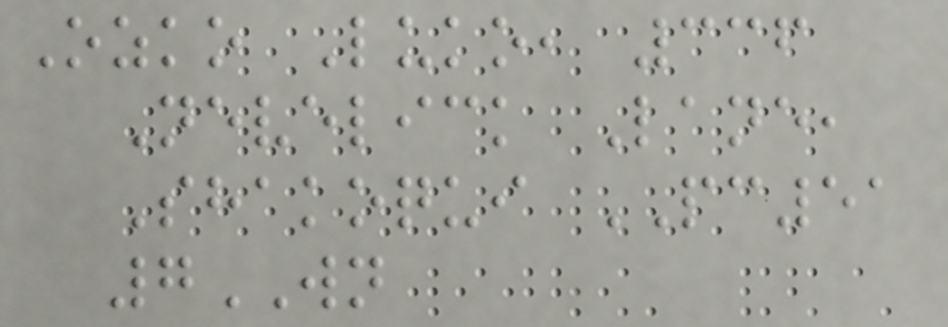Ozko Luko, 336
Nevelick Lane,
Shakoqui PC51
7WN
